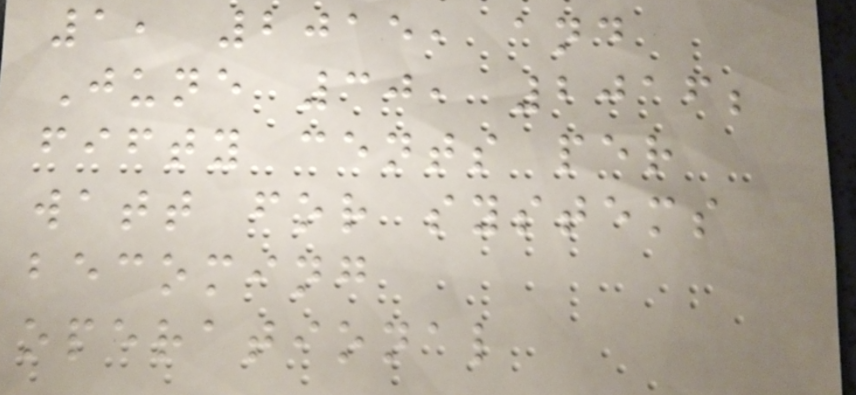1, 2015, and
June 30, 2016;
fifty cents per
watt for systems
becoming
operational
